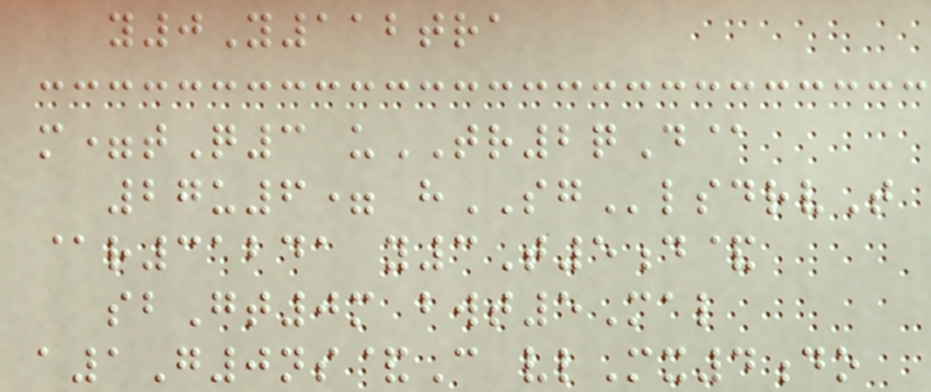y0Y112tra
m=tQ3 uTR2qD@
27u6= hSGlsdrvT
@r31241 y3T5d&
sbGt0m bwt5Mal
a1G0ns&C vlMx4do
